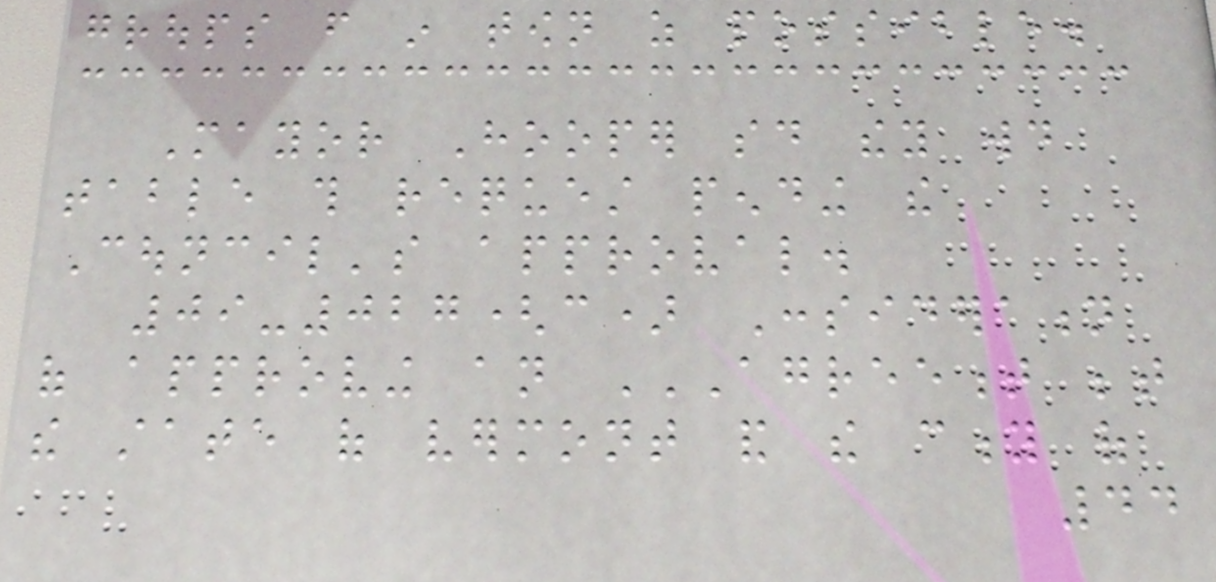groups from in town as possible.
Mayor Hooper said they would
table this request pending the
Council's approval.
09-027(c) Consideration
of approving an AGREEMENT BETWEEN
THE STATE OF VERMONT AND THE CITY OF
44
